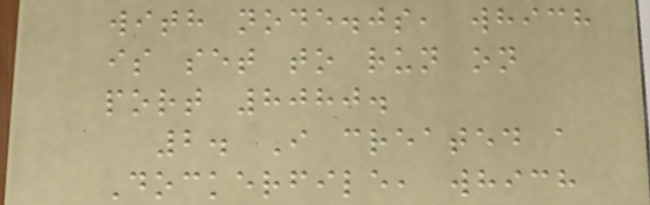with node.js, which
is set to run on
port 8080.
2. I created a
Dockerfile, which
